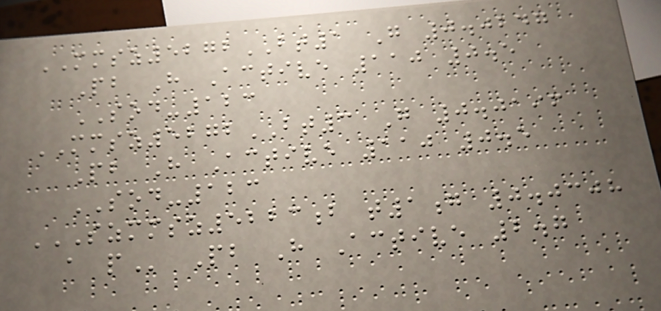MMSZ5272BT1 G 0.0247
Pb H Active 110 0.5
SOD-123
MMSZ5272BT3 G 0.0196
Pb H Active 110 0.5
SOD-123
SZMMSZ5223B T1G 0.0308
A P Pb H Active 2.7
